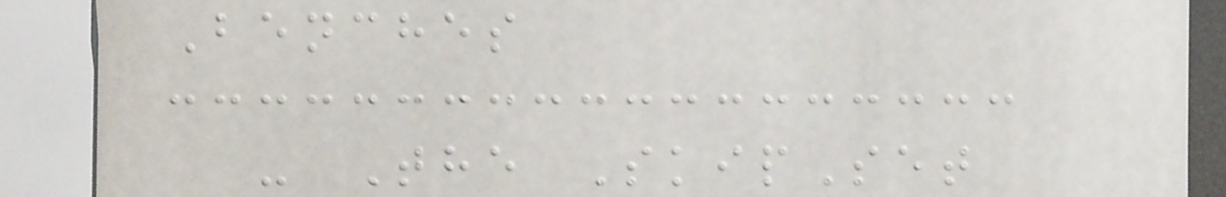Benches
- The SkipSet
